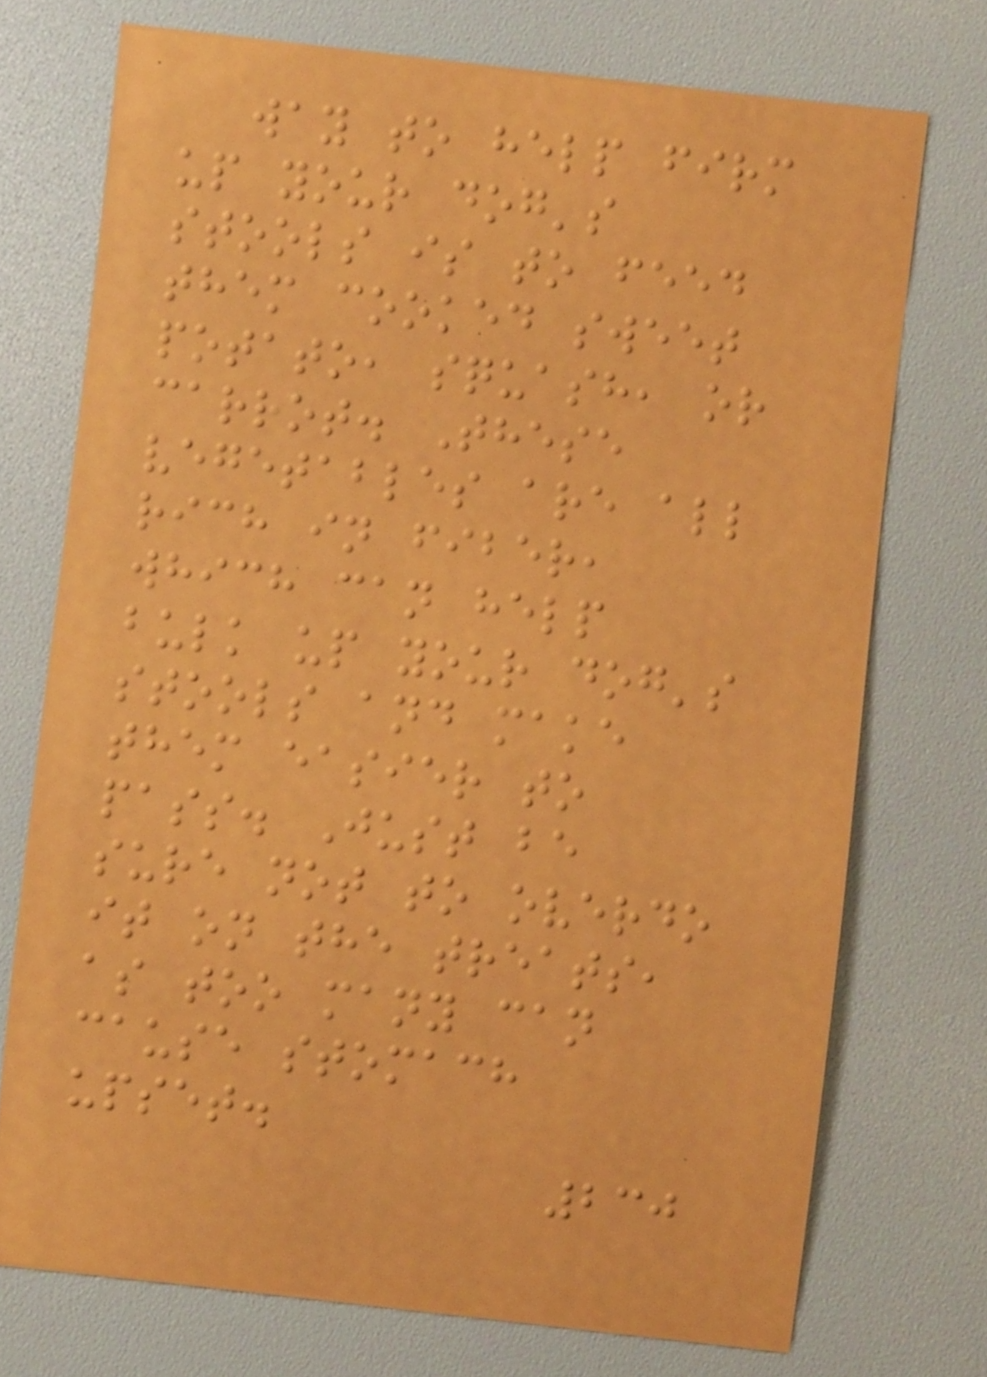way to help firm
up your dog's
stools is to feed
them cooked sweet
potato, squash, or
carrot. These
vegetables are all
rich in fiber,
which can help
bulk up your dog's
stools and make
them easier to
pass. Just be
sure not to overdo
it on the treats,
as too many can
cause stomach
upset.
230
